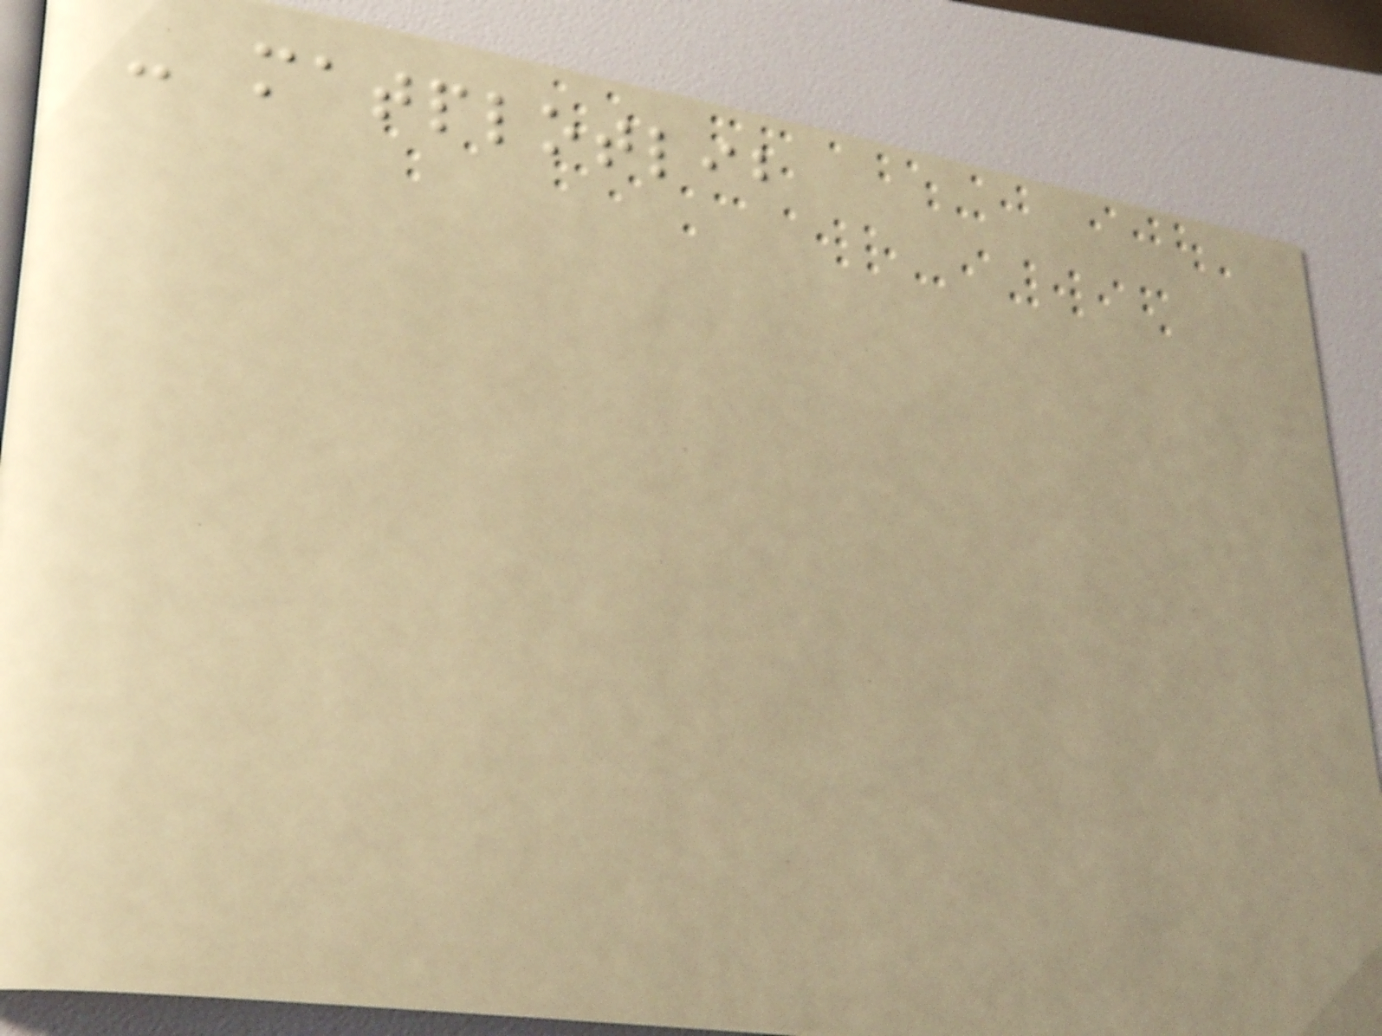- matplotlib
